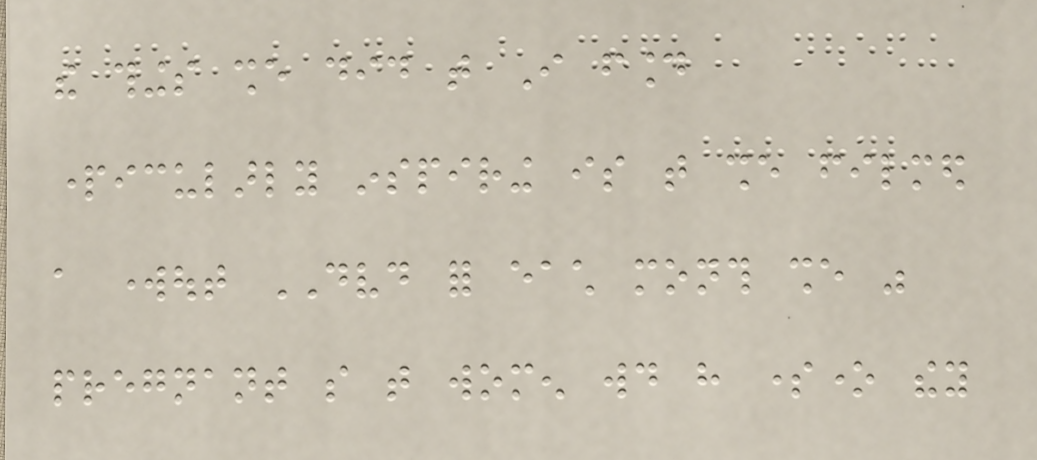the things she did that I found
particularly inspiring is that she filmed
a workout DVD for each month she was
pregnant so that women would have someone they
